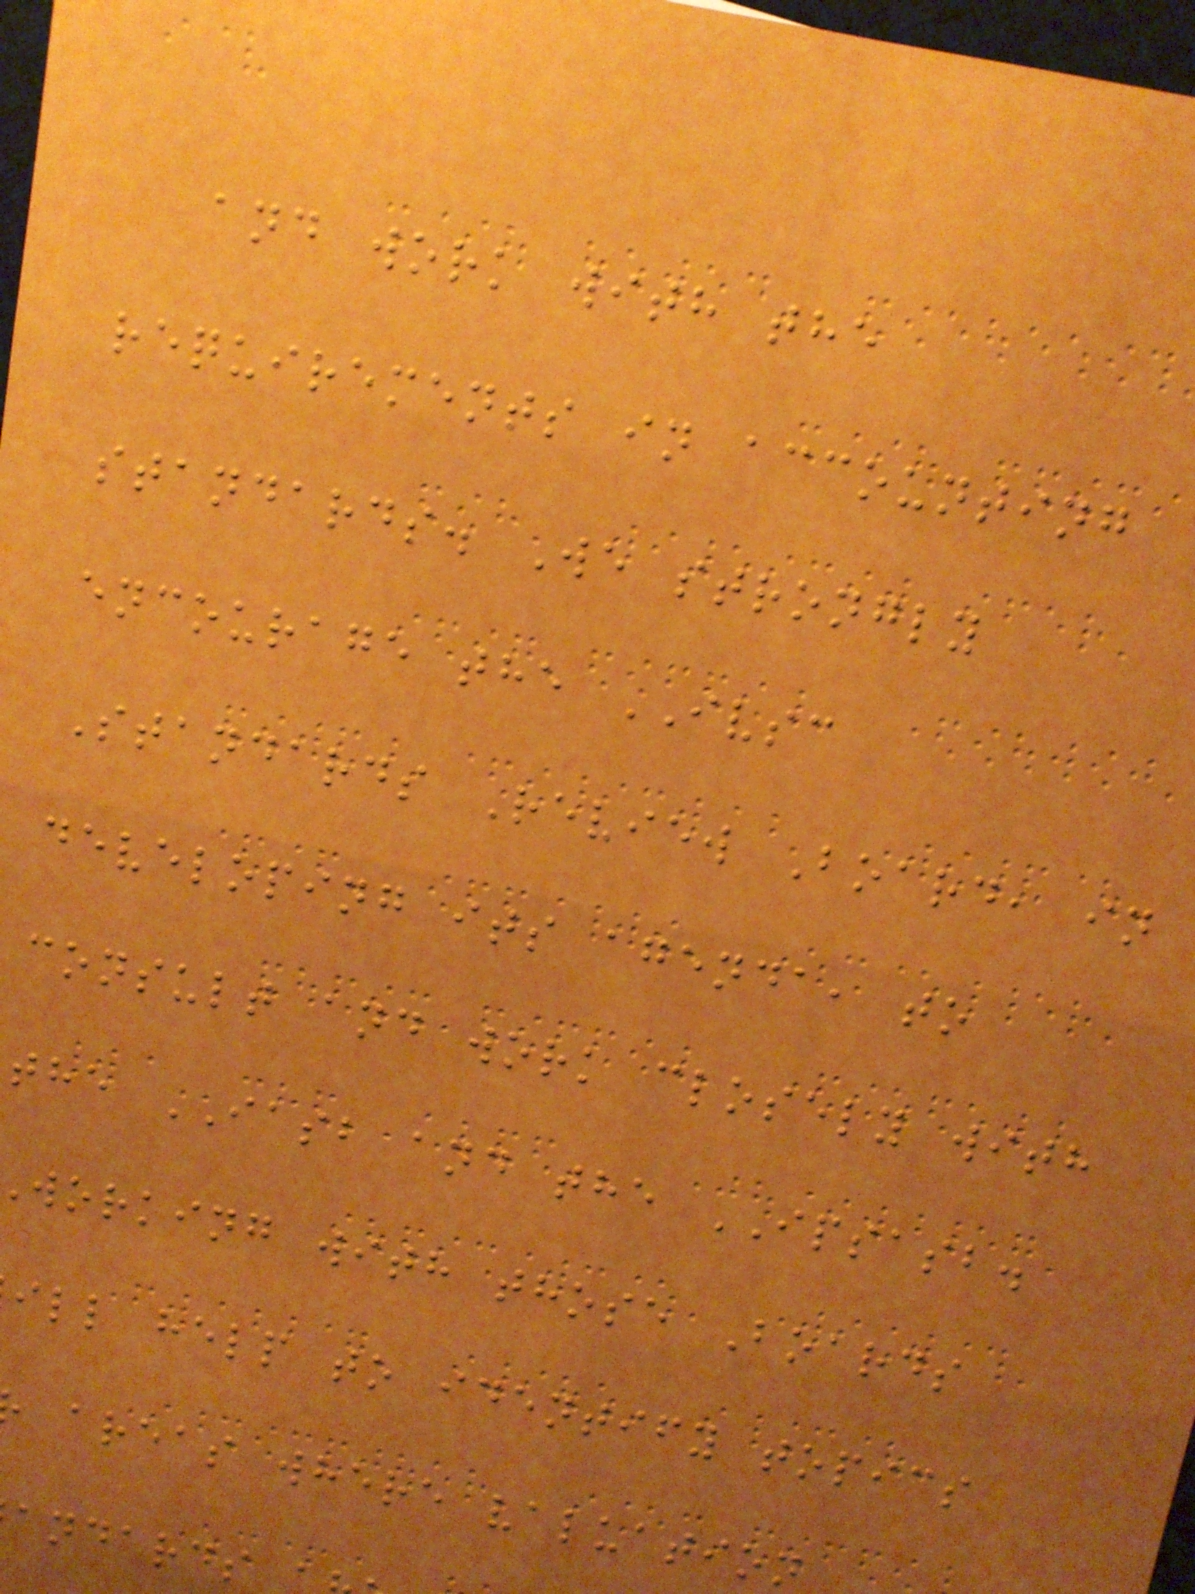and work with the
requirements in accounting
standards. We strongly
encourage the IVSC
Standards Review Board, in
developing its agenda, to
consult and work closely with
the IASB and the IPSASB.
working with those Boards
ill help to identify topics
areas where valuation
andards
